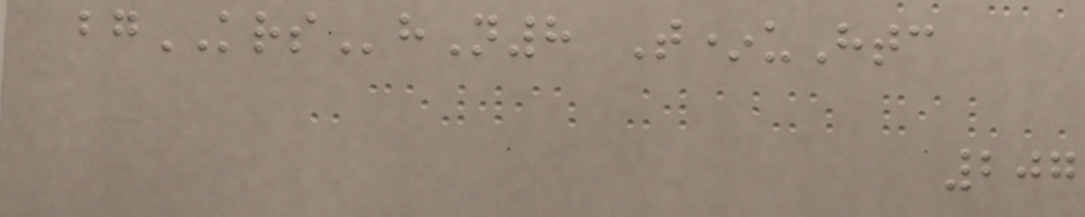bgKRShN8 T*uHtc
207
